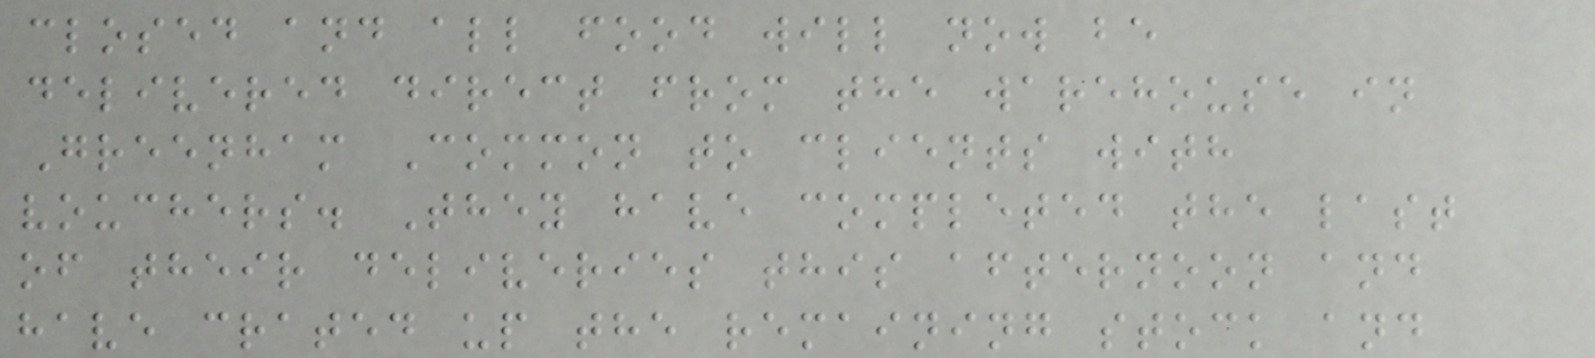closed and all food will now be
delivered direct from the warehouse in
Greenham Common to clients with
vouchers. They have completed the last
of their deliveries this afternoon and
have crated up the remaining stock and
